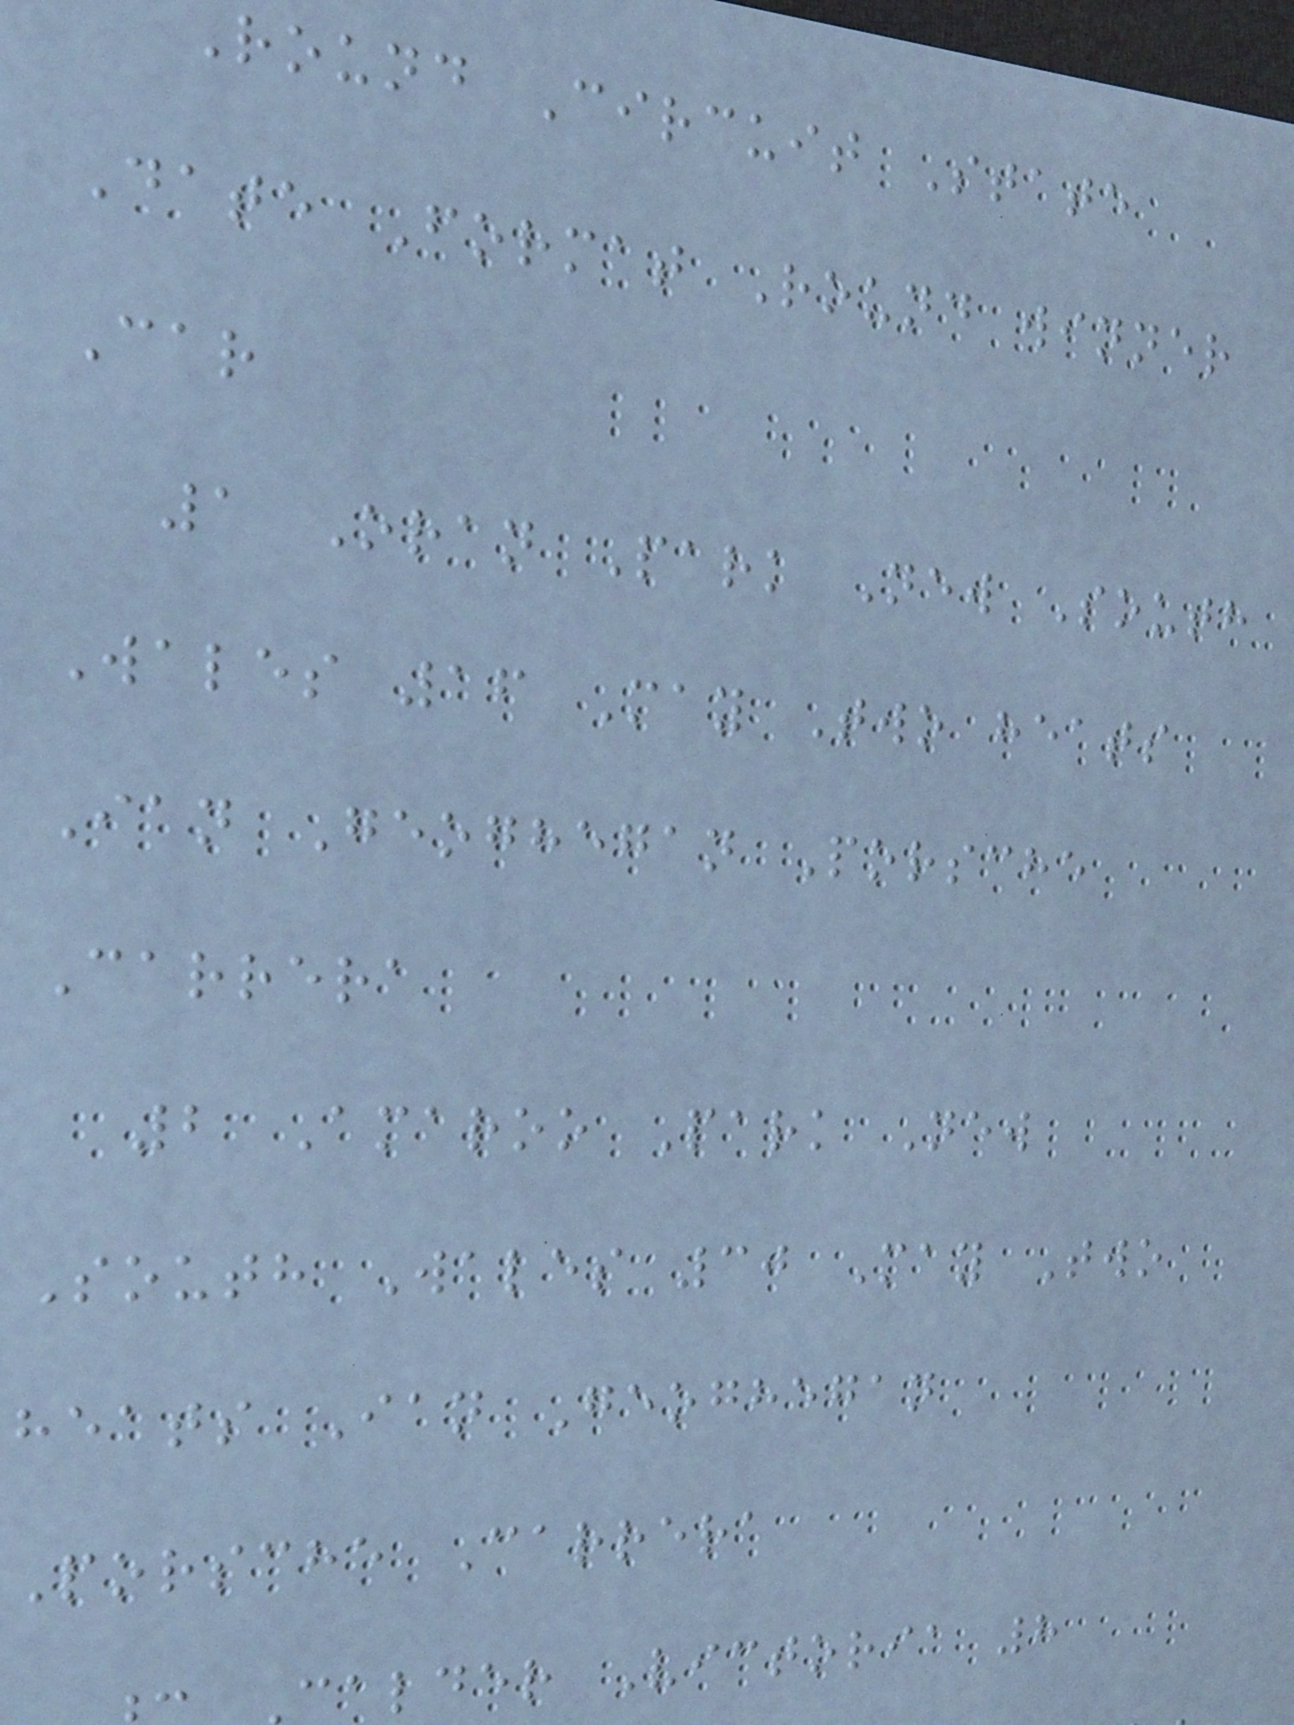Round Circuit State
Date Format Round winner
Car
1 Oran Park New South
Wales 16 May Two heats
Ian Geoghegan Porsche
Carrera
2 Amaroo Park New
South Wales 30 May Two
heats Ian Geoghegan
Porsche Carrera
calder Victoria 8
